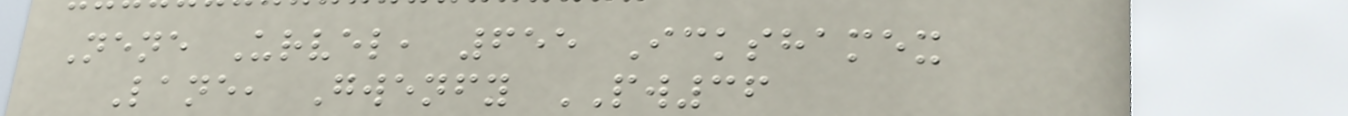Nene Urvel, 655 Ickshamex
Lane, Gwenfy PW36
